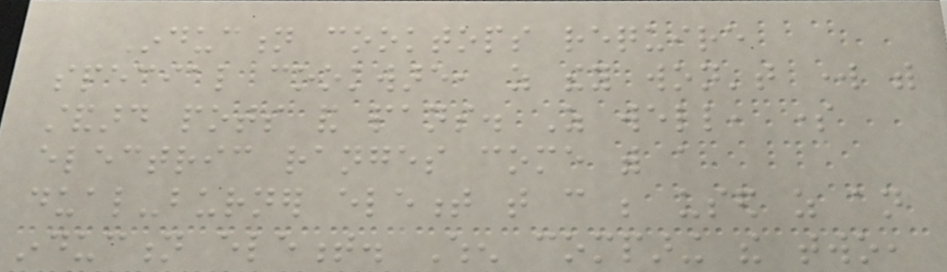Induction cooktops require
special cookware, as they won't work with
standard pots and pans. As well, some
electric ranges come with a
dual-burner element that can be used as an
induction element. When comparing the two,
